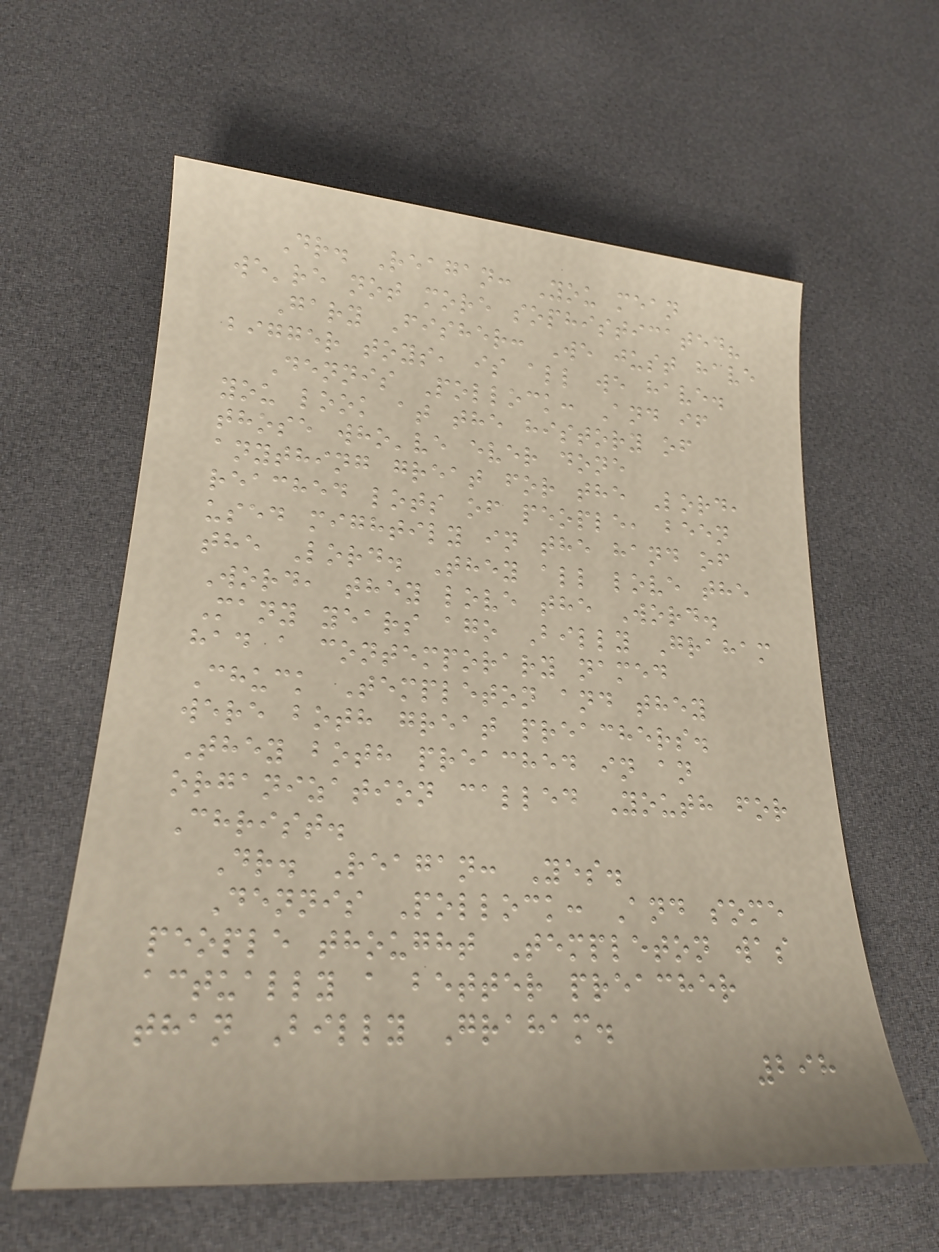Dr. Reagan: You mean
we're not more sophisticated?
Gary Fisher: We just have
bigger toys, is all we have.
Dennis Pollock: And if
you look at the history of
those who've ever done
anything great for the Lord,
reached lots of people, been
used mightily in the hand of
the Lord. They all love the
Word, they love the Word.
Many years ago Billy Graham
had a contemporary named
Chuck Templeton and they
were both great preachers.
They both preached in an
organization called Youth for
Christ.
Dr. Reagan: Yes.
Dennis Pollock: And some
people thought Templeton was
actually a better preacher
than Billy Graham.
298
